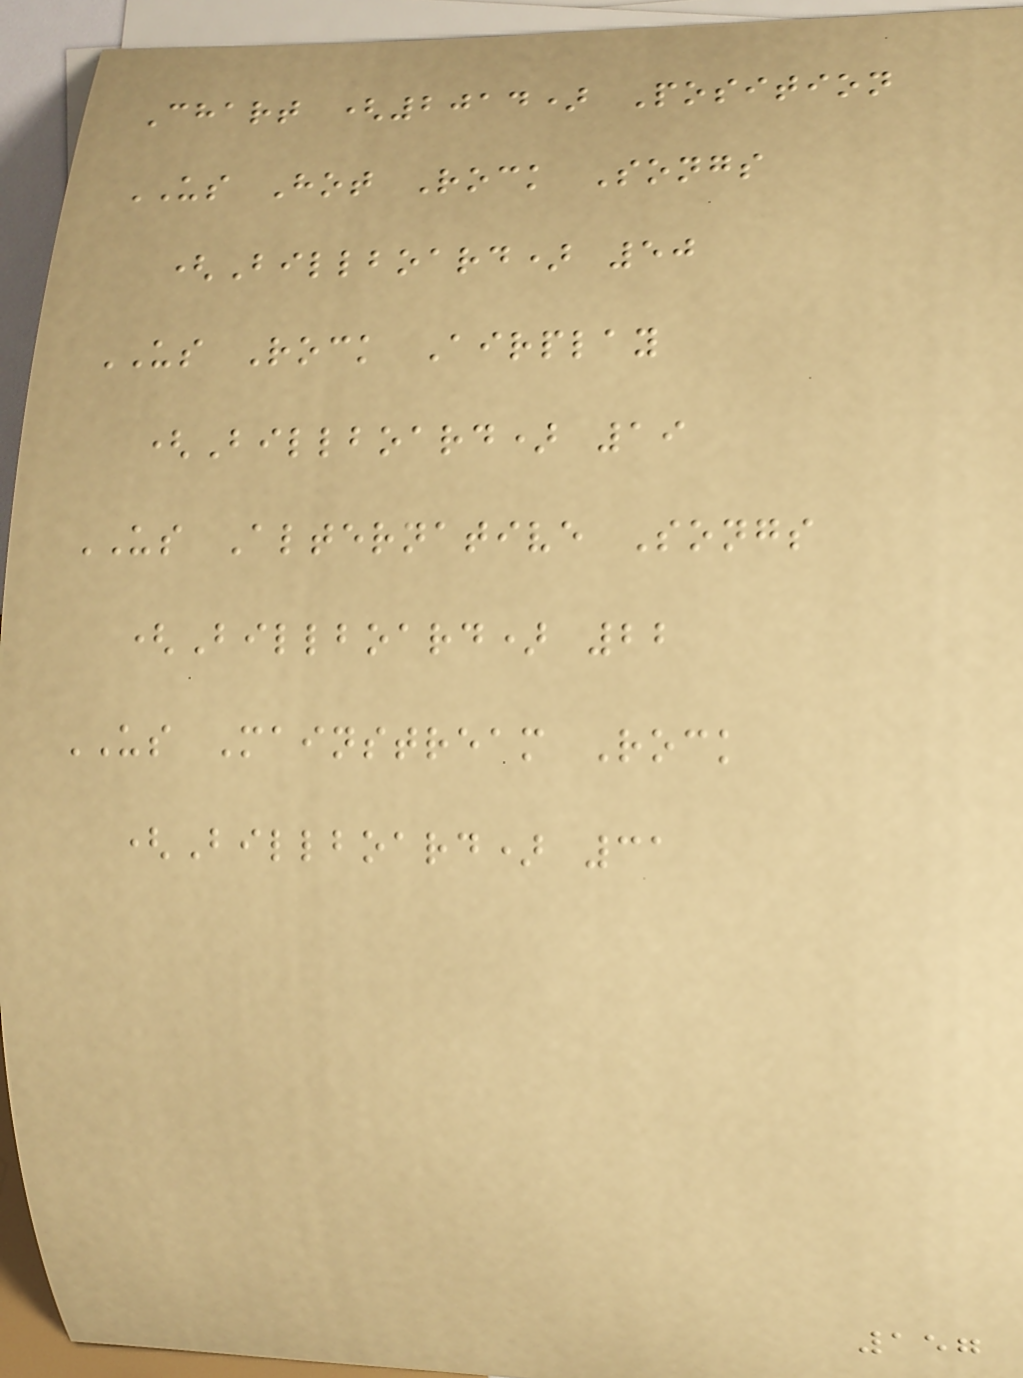Chart (2014) Position
US Hot Rock Songs
(Billboard) 50
US Rock Airplay
(Billboard) 19
US Alternative Songs
(Billboard) 22
US Mainstream Rock
(Billboard) 31
157
